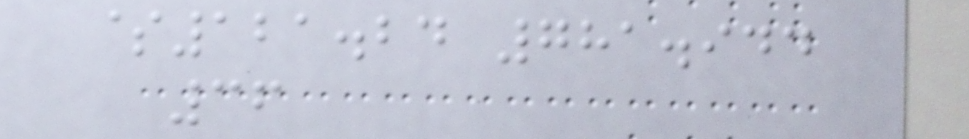$121.24 781.944
36
